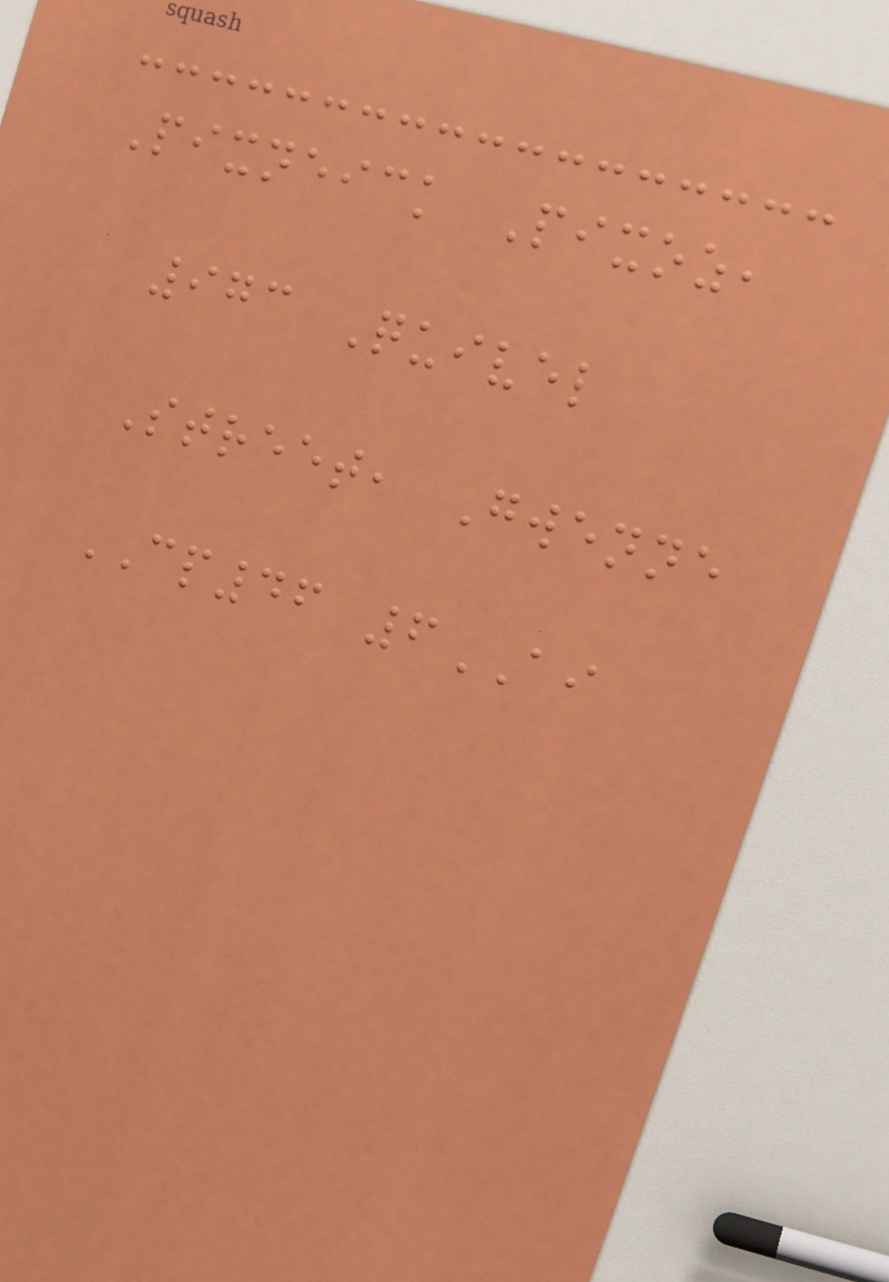Pixneick Pixoz,
973 Quivel
Street, Gwenne
CP46 6AI
